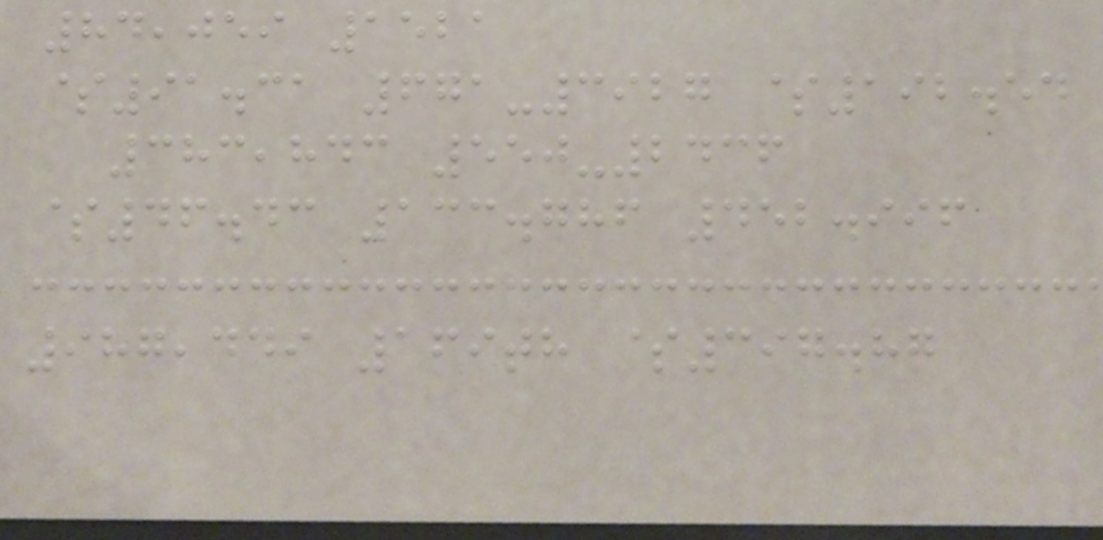84,059 1521
$91.31 671-3927 $192.54
383,843 550-2436
$46.43 133.786 452.996
987,449 169th $397.87
